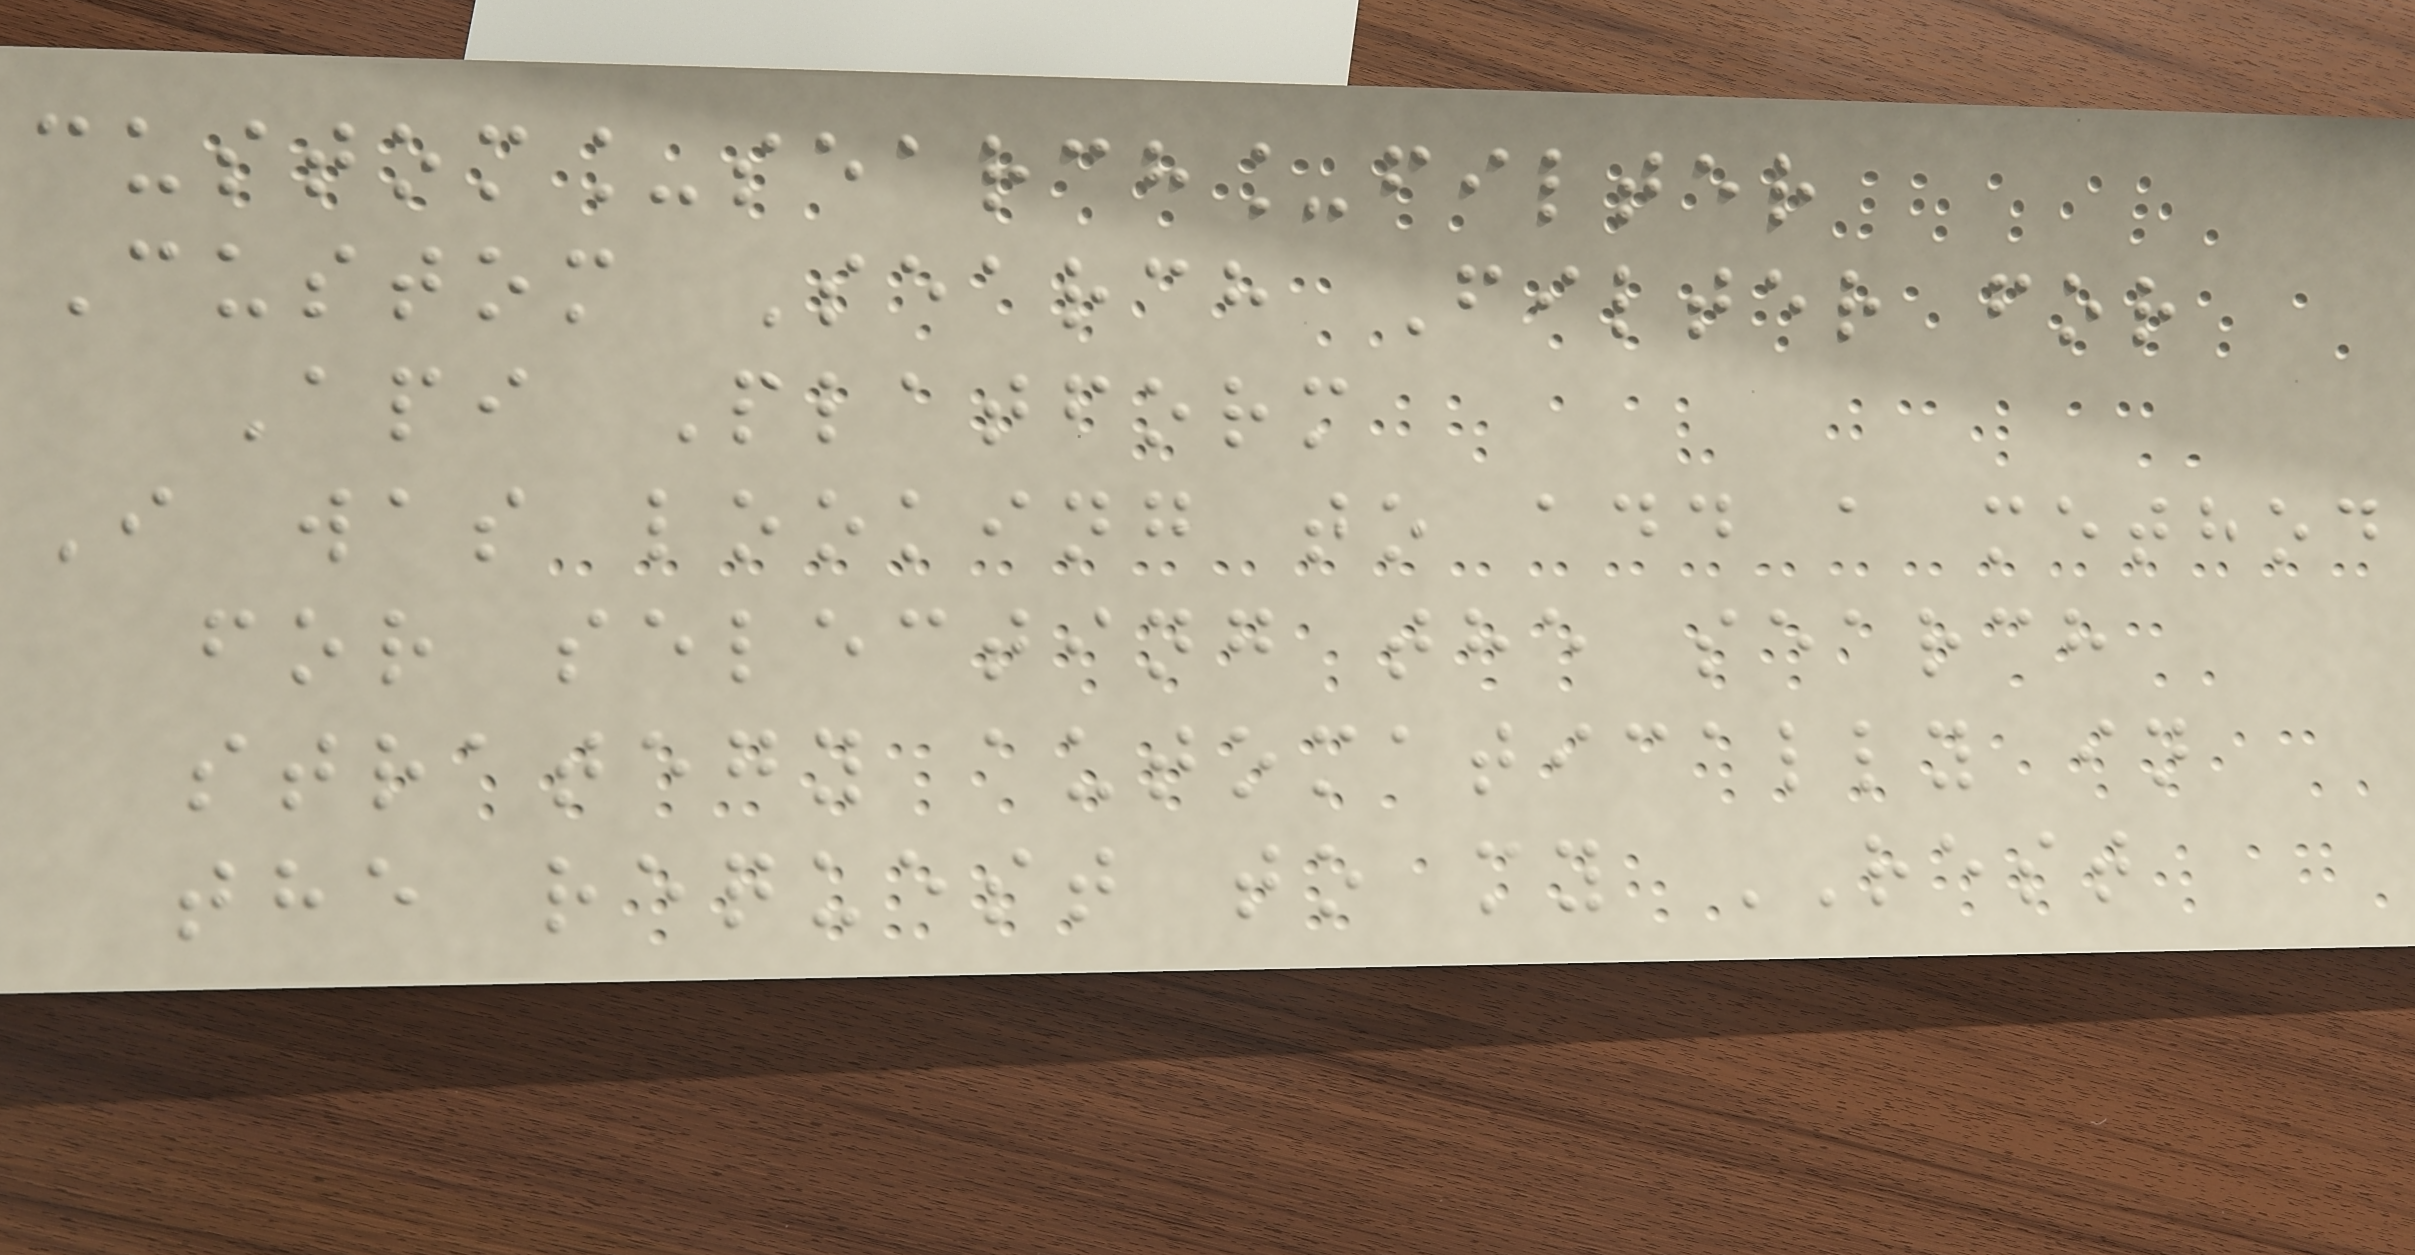custom_search_filter
Custom Search Filter for
Api Platform
I was looking to add a method
for selecting the search
strategy automatically in
the request to my REST
